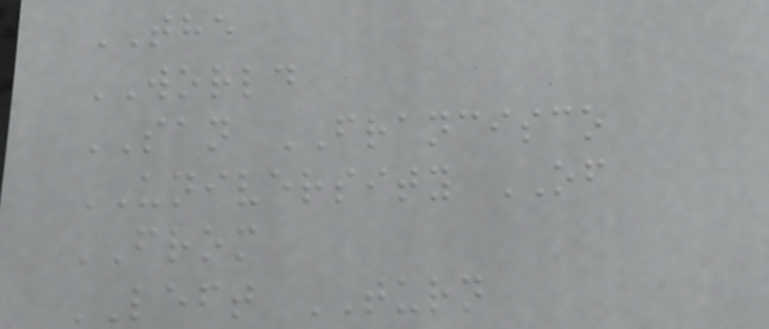THE
WORLD
SAN FRANCISCO
UNIVERSITY OF
FROM
LEFT TURN
